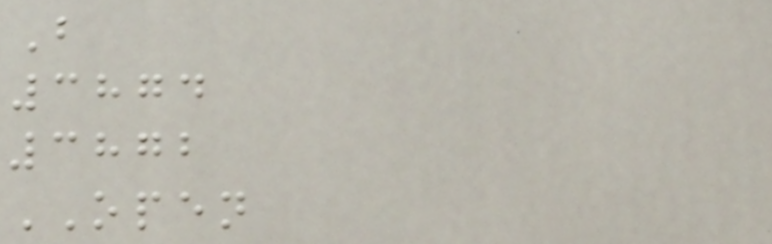B
3874
3872
OPEN
